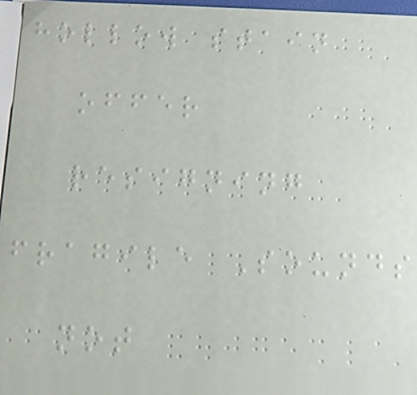hollow stain
offer
resigning
fragile Sounds
not
